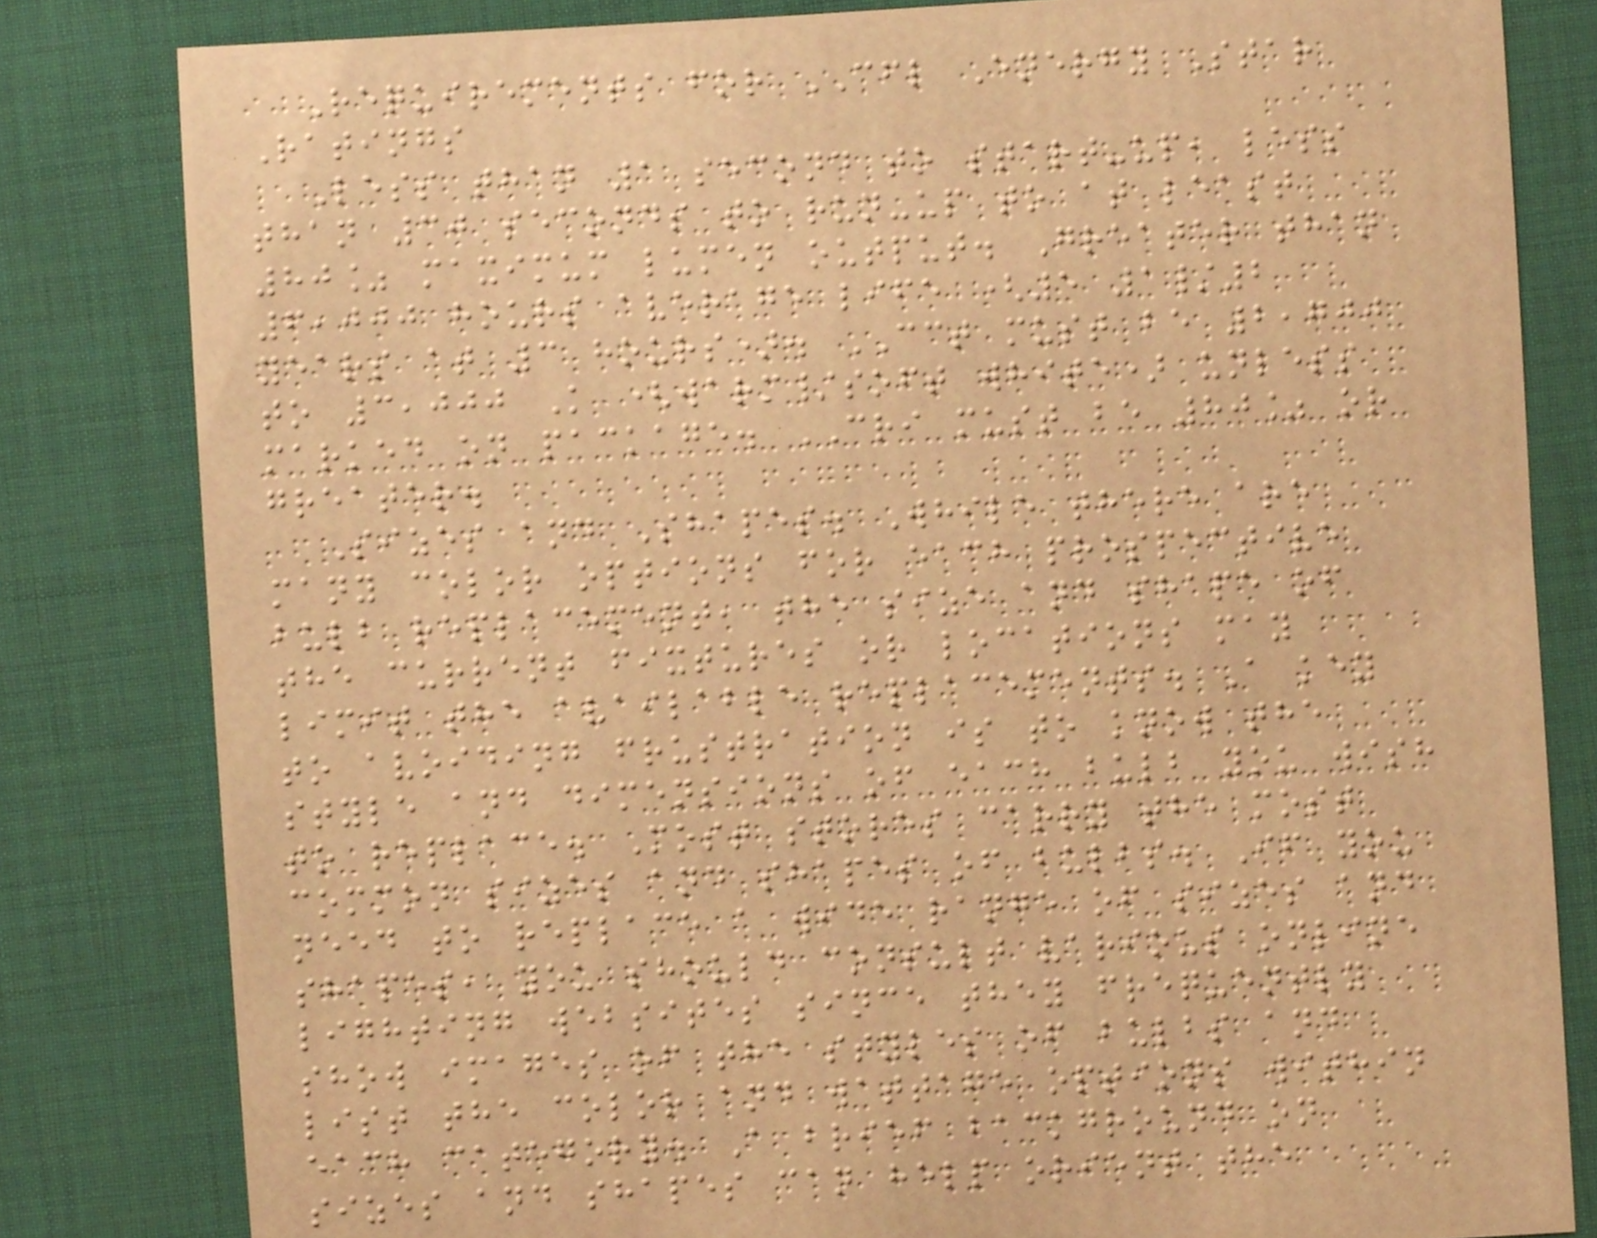Requirements for CFL Energy Star
Ratings
Less than 1 second to start-up, less
than 30 seconds to run-up to at least
80% maximum lumen output. Greater than
6,000 hours average life (5 1/2
years at 3 hours). CCT must be 2,700
to 3,000 K (warm/soft white) unless
marked on package. CRI must be 80% or
greater.
Sizes and Shapes. While there are
many color options for each prospective
bulb replacement, the size and shape of
the current fixtures or locations may
limit the available replacements. A key
to avoiding frustration is to know the
style and dimensions of each bulb you wish
to replace. Most stores carry the most
common sizes and shapes of bulbs. If you
need to replace a wide range of sizes and
shapes, you should consult various online
lighting websites since they frequently
show images of the styles of bulbs and
list the color and wattage options within
each category. A brief background on
sizes and shapes can help orient the
